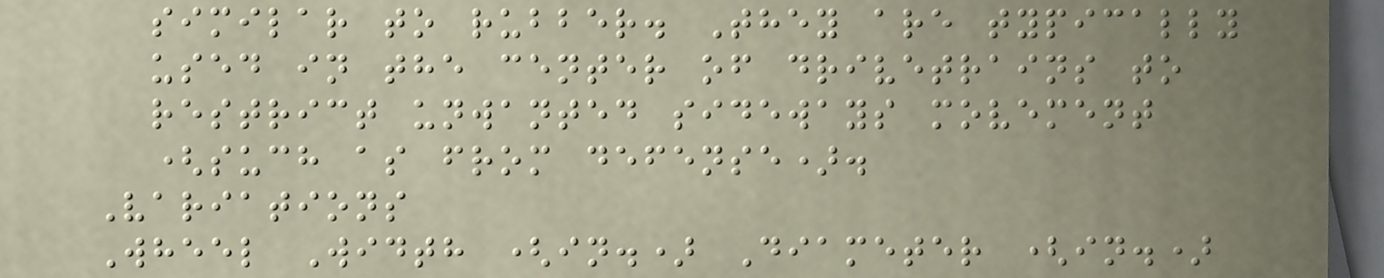similar to rubber. They are typically
used in the center of drivetrains to
restrict unwanted sideways movement
(such as from defense).
Variations
Wheel Width (in.) Diameter (in.)
